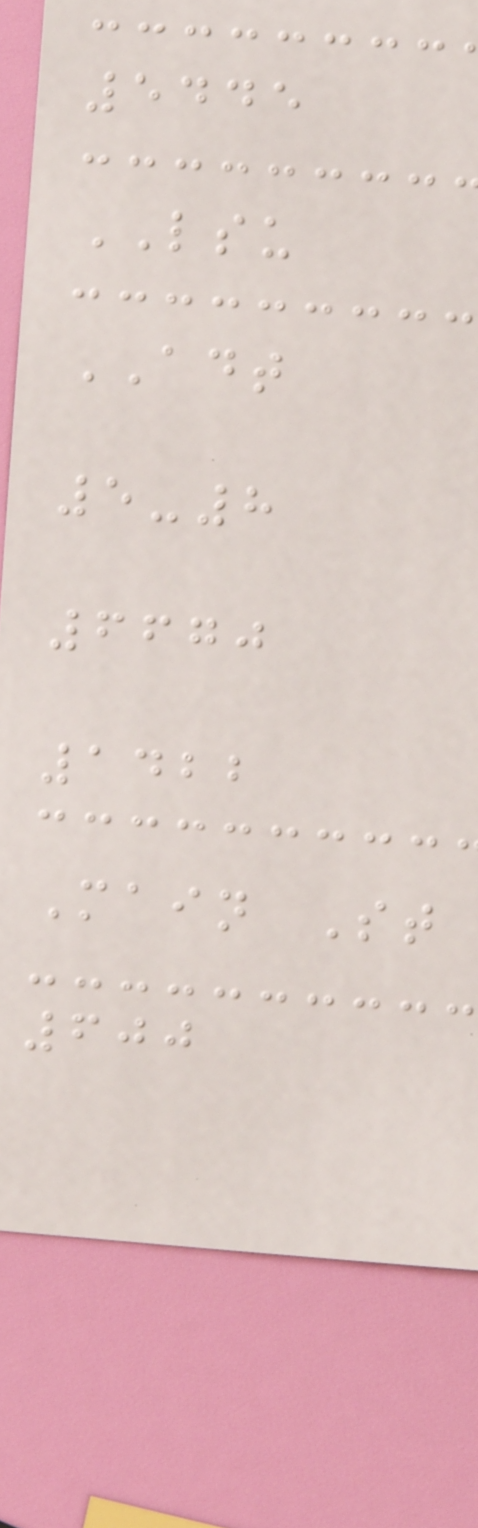5445
LSU
ADT
5-8
6670
1422
Main St
600
